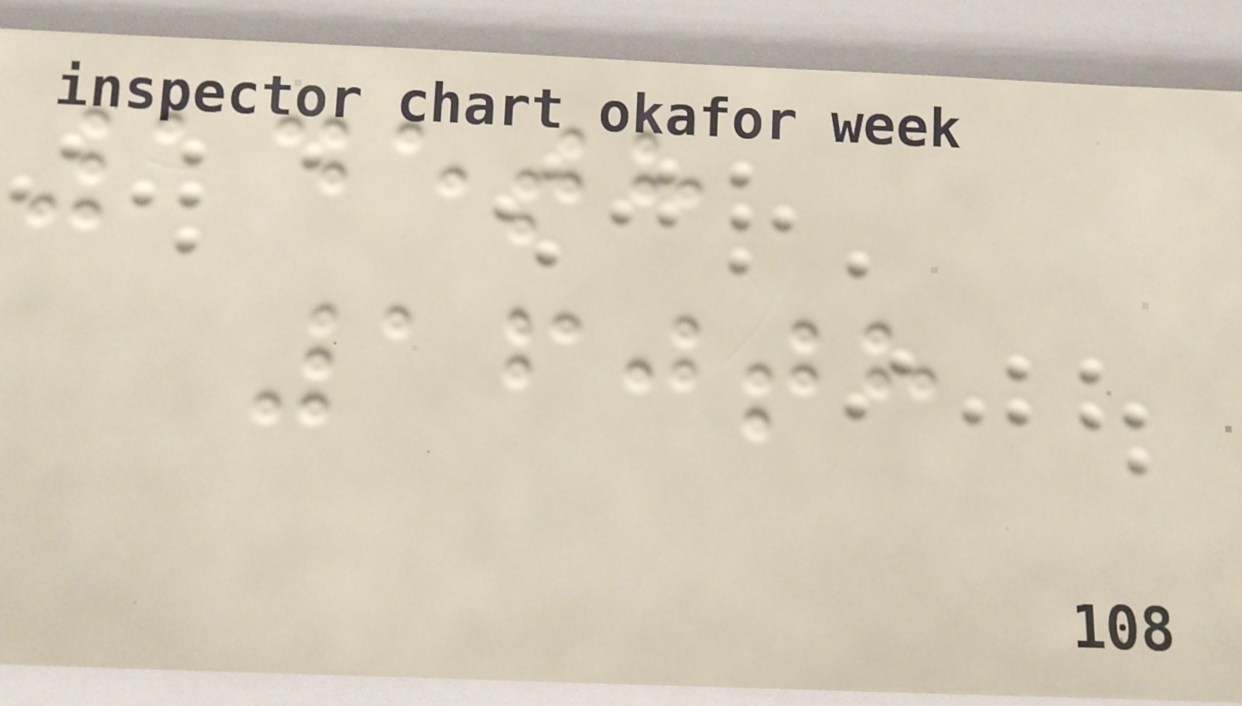145th
160th
